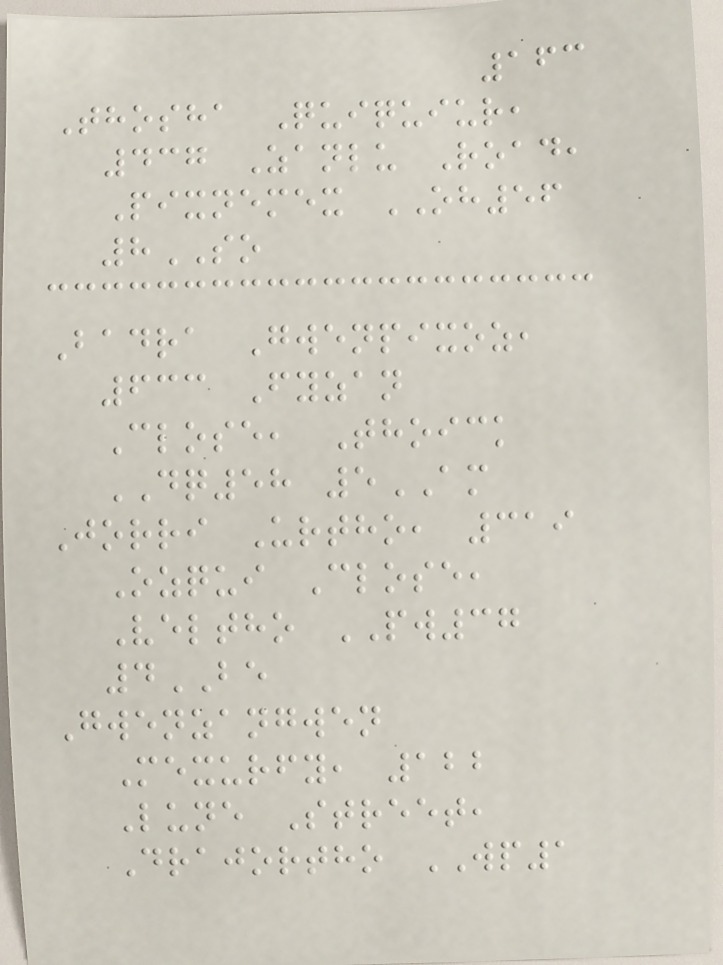163
Thosha Quiquiur,
437 Zanlu Road,
Pixnemex OH56
8SO
Badra Gwenpixoz,
633 Fyzan
Close, Thoick
DQ58 5AM
Jorri Urtho, 319
Ozqui Close,
Veltho PW37
4BE
Gwenzangwen
Mexurfy, 122
Lune Street,
Drajortho WP1
